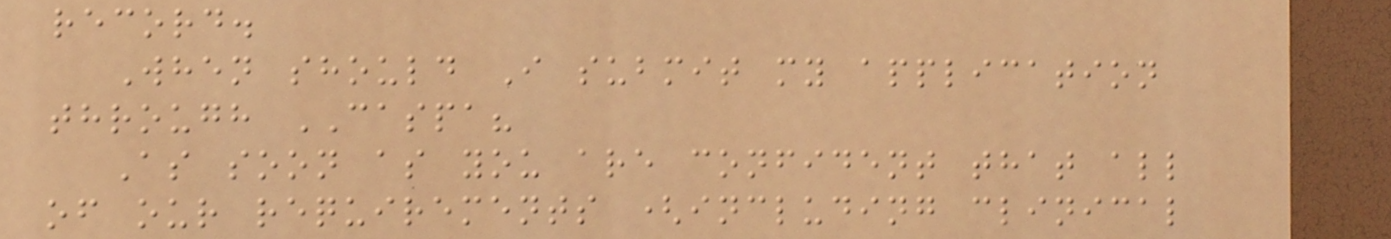record.
When should I submit my application
through CASPA?
As soon as you are confident that all
of our requirements (including clinical
